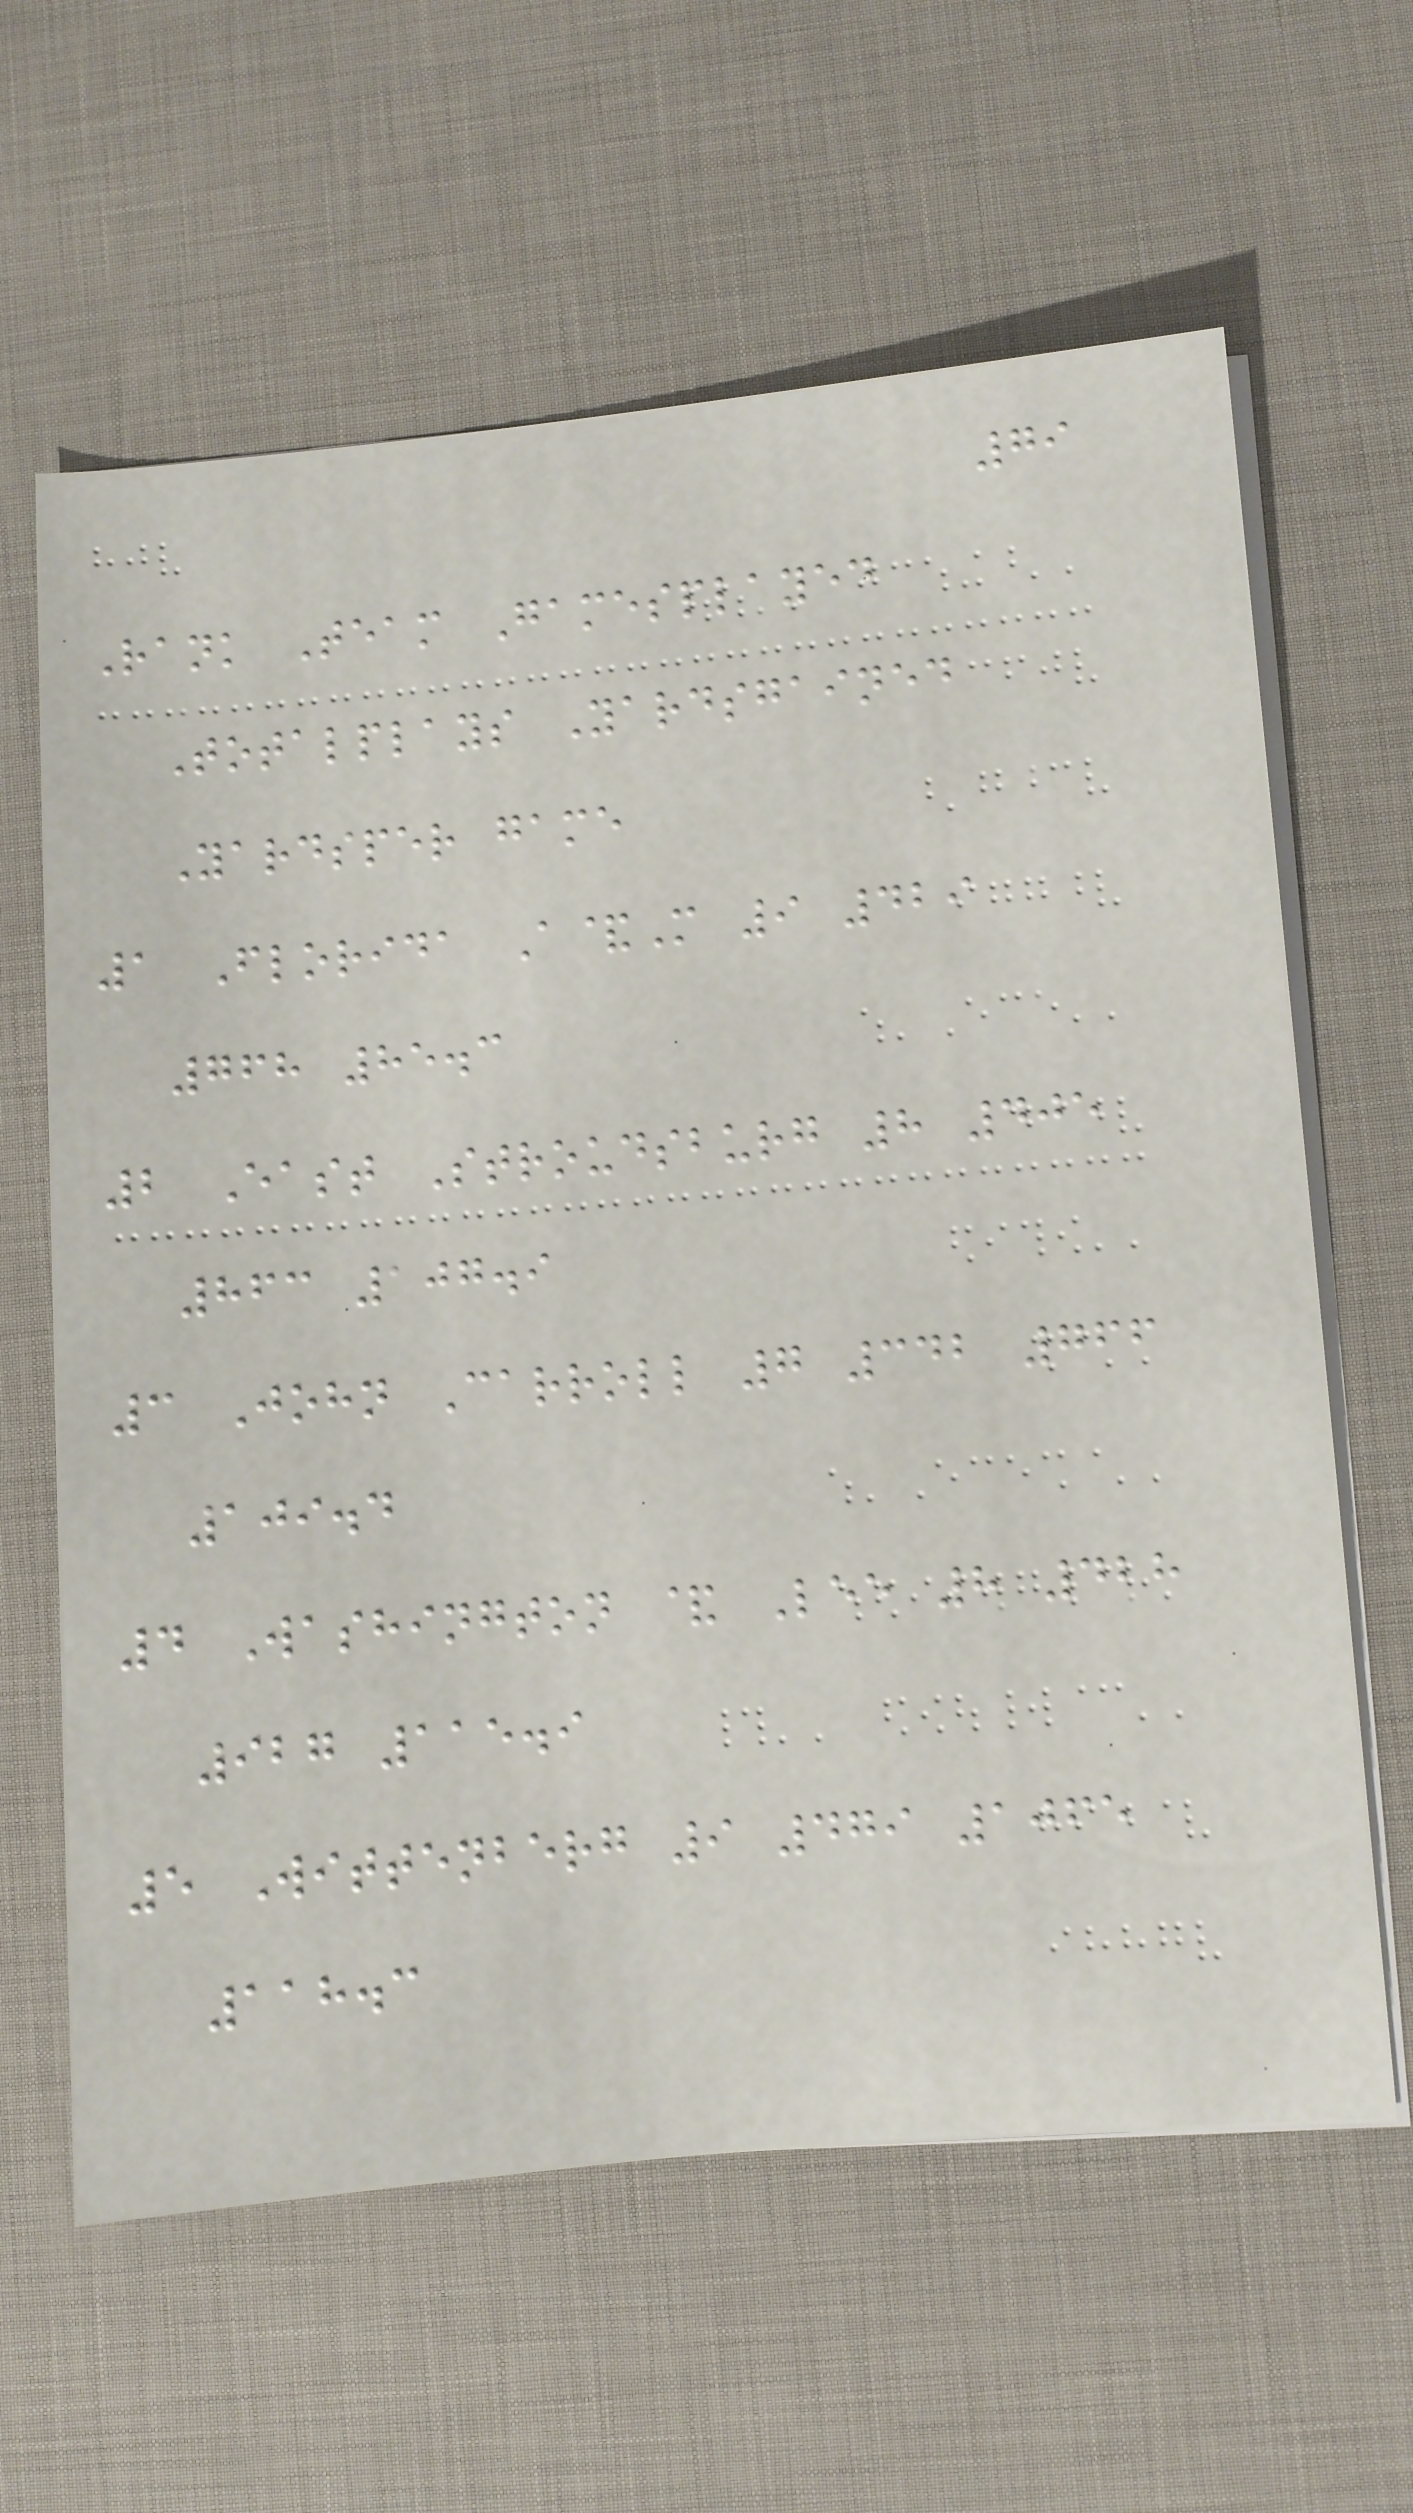79
Rank Team Gamesplayed
Totalplays Yardsgained
Yardsper game
1 Florida A&M 9 429
768 85.3
2 East Stroudsburg 8 405
863 107.9
3 John Carroll 7 342 766
109.4
4 Washington & Lee 8 428
927 115.9
5 Wittenberg 9 479 1065
118.3
